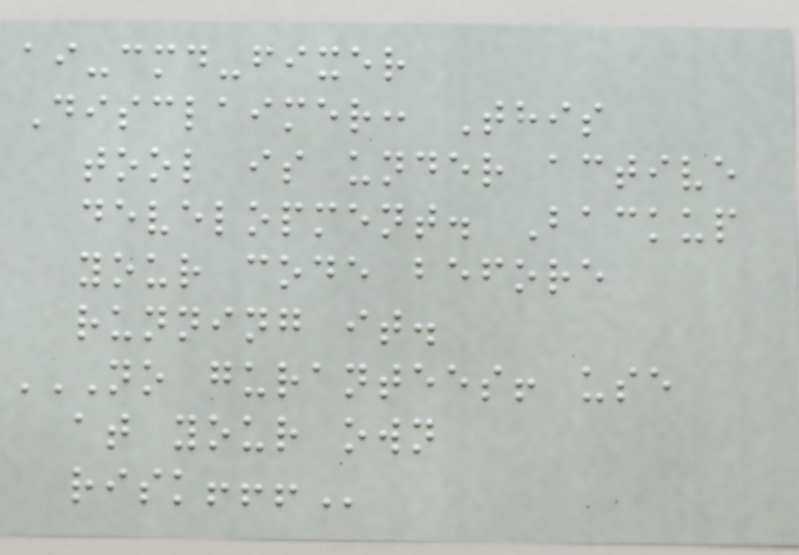ai-cmd-fixer
Disclaimer: This
tool is under active
development. Backup
your code before
running it.
NO GURANTEES! USE
AT YOUR OWN
RISK!!!
